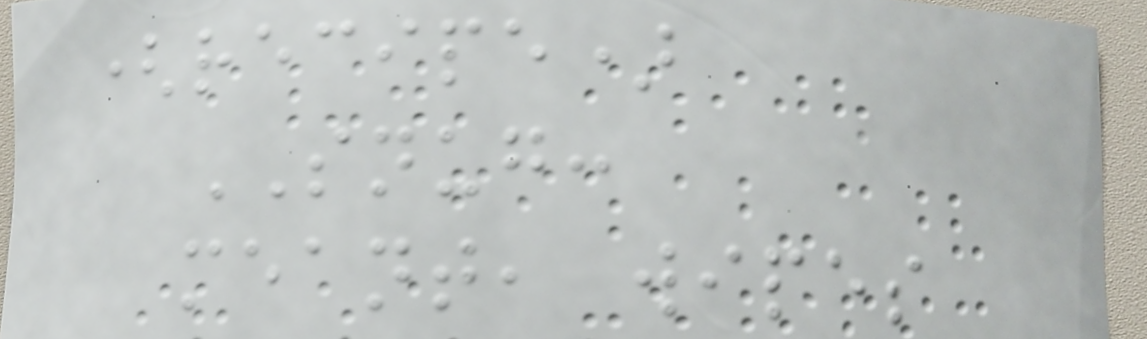(recipe)
SNUG:
meant, wipes
